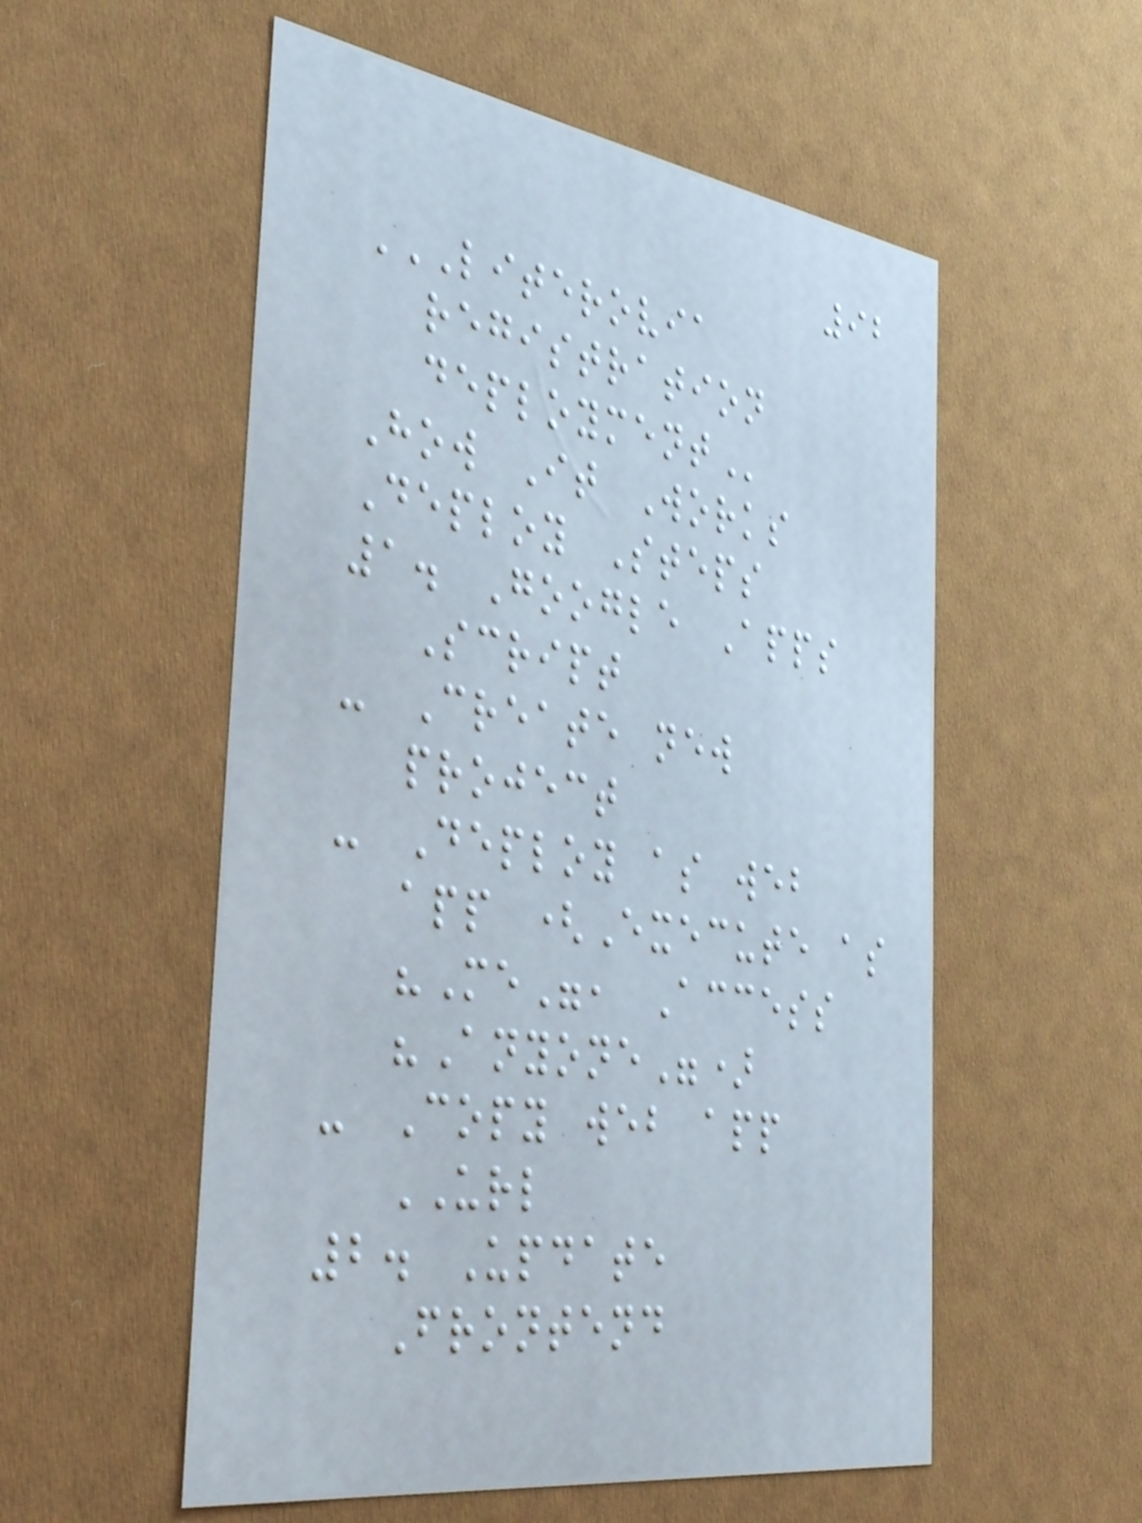92
LITEROVIA
REGISTRATION
DEPLOYMENT
How It Works
Deploy Steps
1. Google Apps
Script
- Create new
project
- Deploy as web
app (Execute as
"Me", Access
"Anyone")
- Copy web app
URL
2. Update
Frontend
